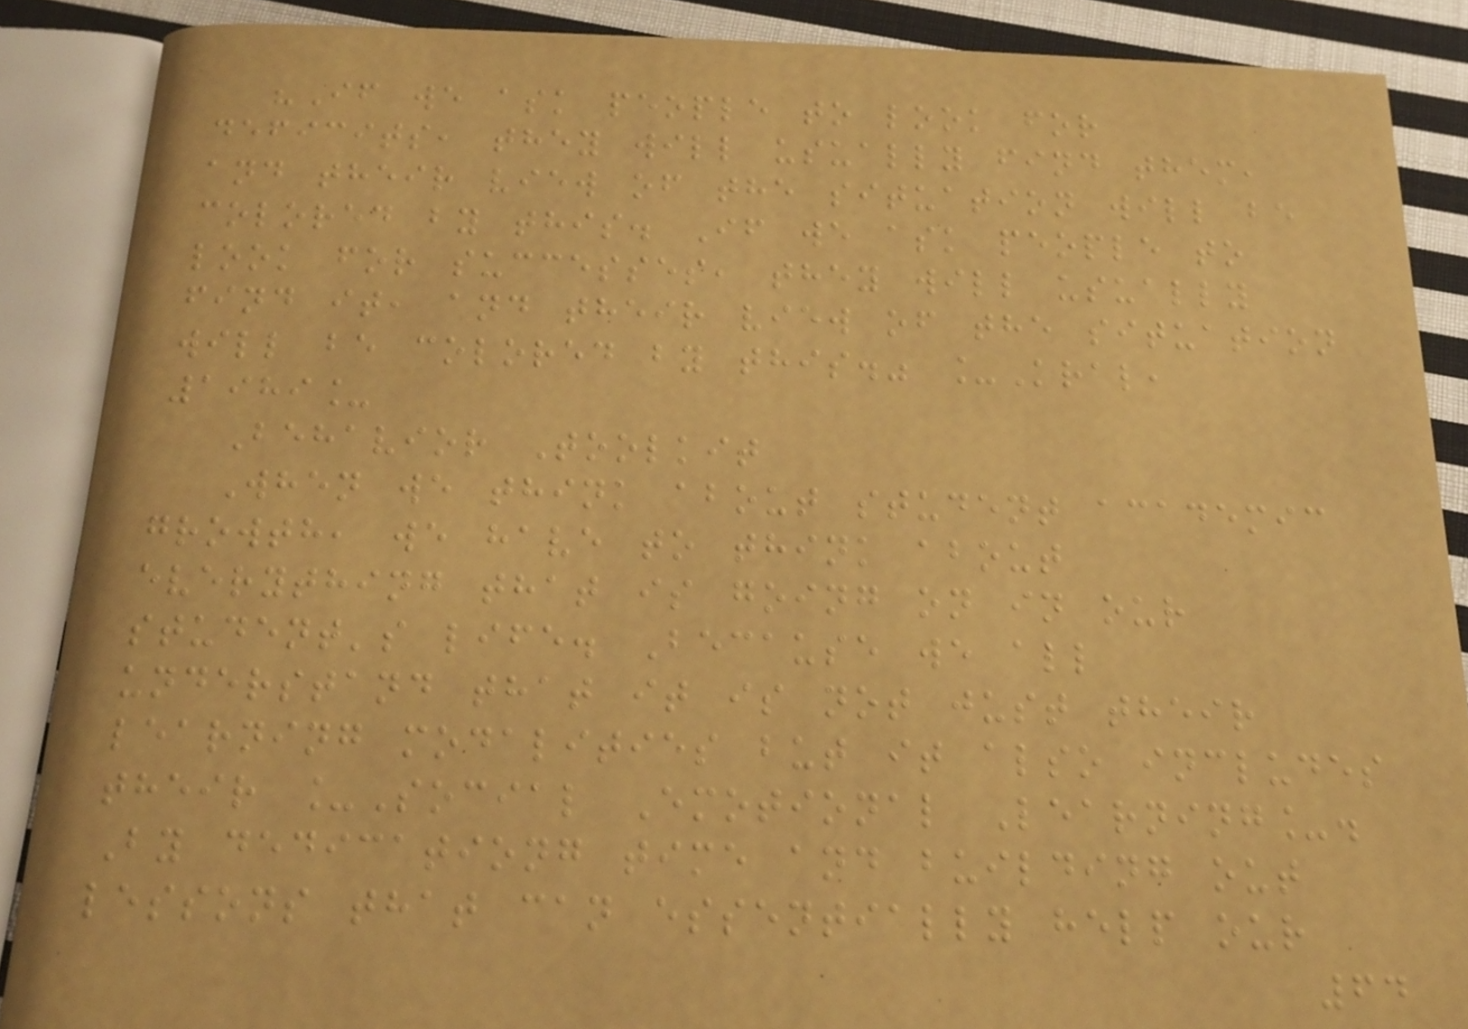"If we ask people to look for
deficits, they will usually find them,
and their view of the situation will be
colored by this. If we ask people to
look for successes, they will usually
find it, and their view of the situation
will be colored by this." _Kral,
1989_
Behavior Toolkit
When we think about student academic
growth, we have to think about
everything that is going on in our
student's life. Because we all
understand that it is not just their
learning modalities but it also includes
their _Social Emotional Learning_.
By dedicationg time and building out
lessons that can essentially help our
64
